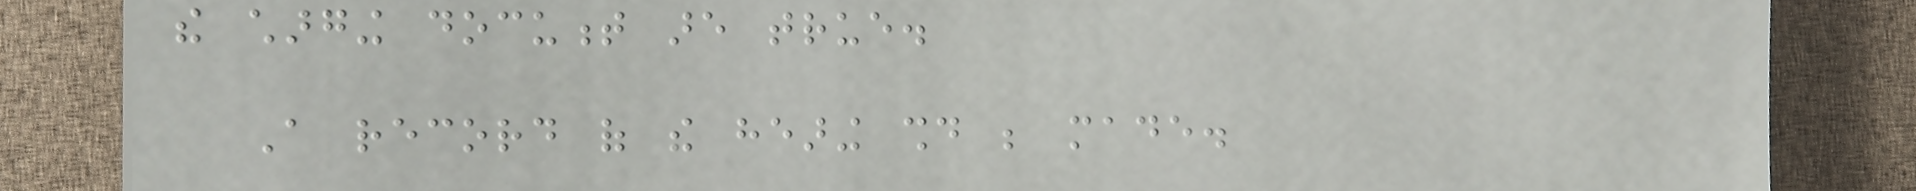the charging document are true.
A record of the hearing should be made.
